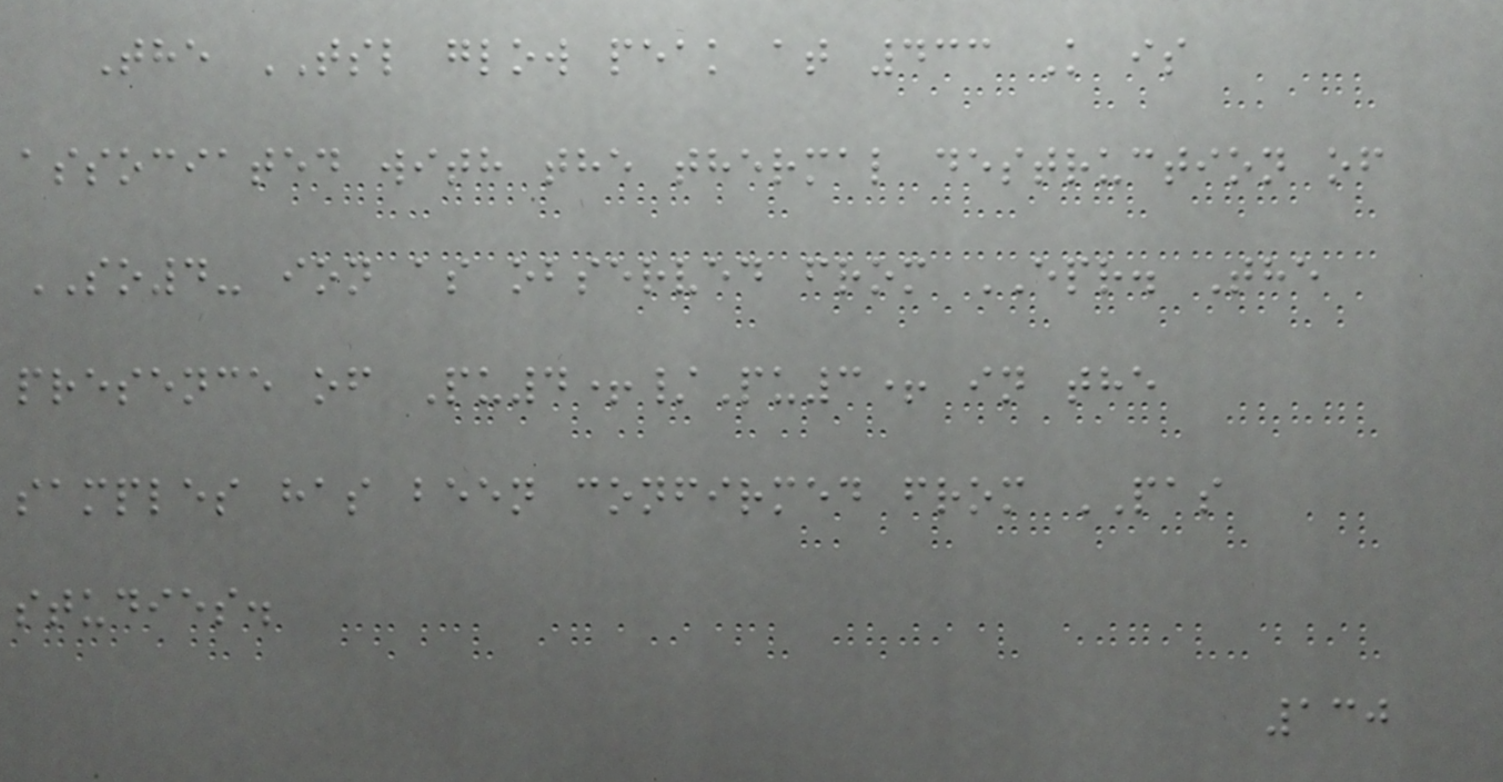The TSL glow peak at 433 K is
associated with the thermal destruction of
SO4- ion as observed from EPR. The
presence of Pu4+/Pu3+ in the
samples has been confirmed from PAS
studies.
130
